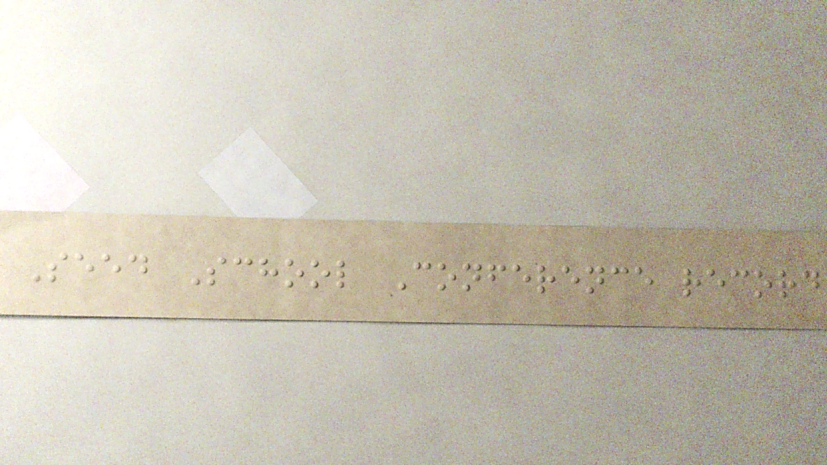Seed School Conference record
